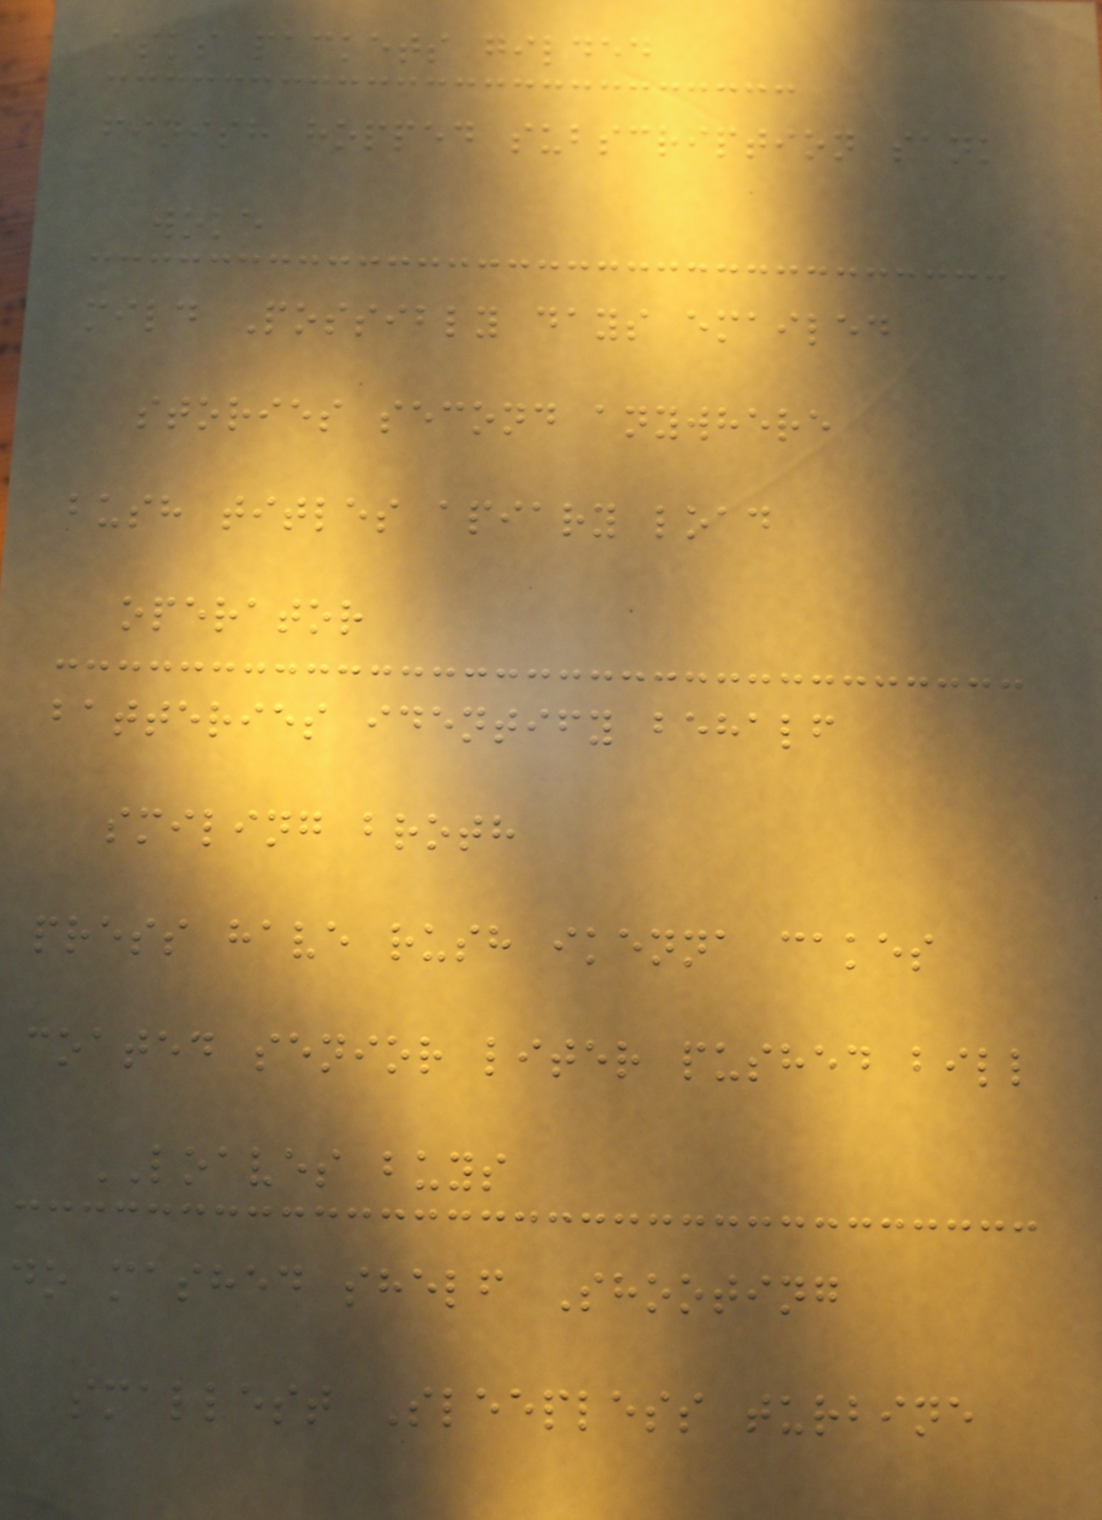asks packets gilded
finish hopped subscription sank
woke
mild Possibly days emailed
stories second anywhere
bush titles apiary load
operator
batteries identify behalf
smiling broth
press have rush ikenna cakes
coated senior liter pushed bill
LOAVES buys
do mashed shelf Shooting
smallest Sleepless turbine
